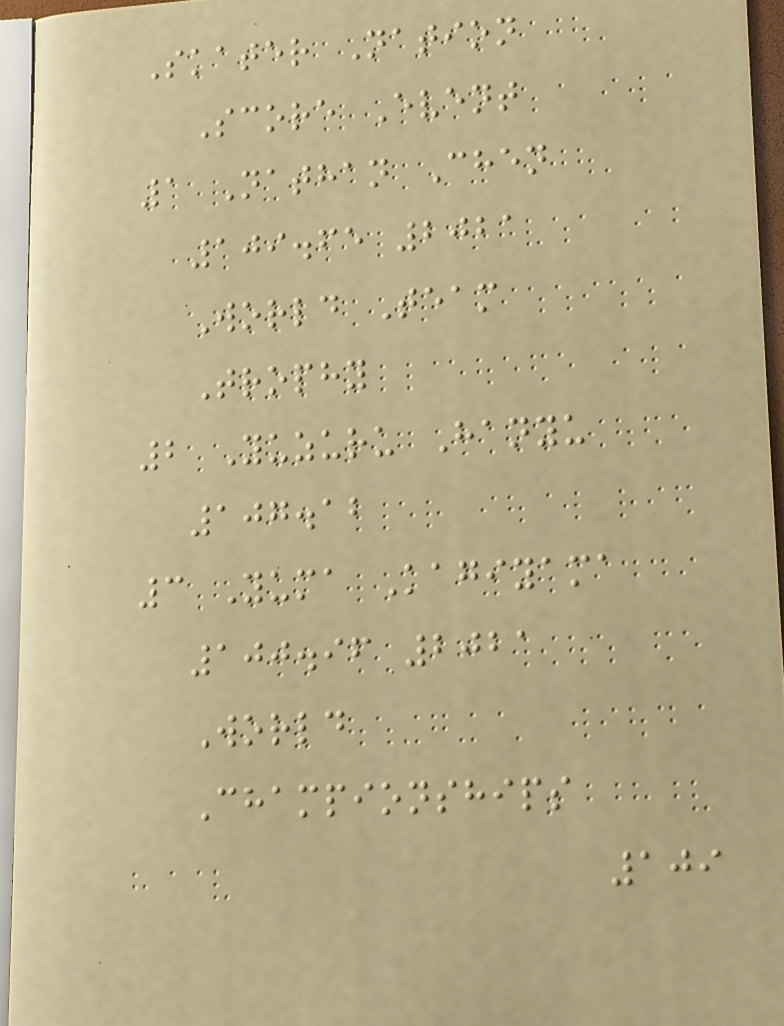Skater Nation
Score Event
1 Nathan Chen
109.65 2021
World Team
Trophy
2 Yuzuru Hanyu
107.12
3 Yuma Kagiyama
100.96 2021
World
Championships
109
